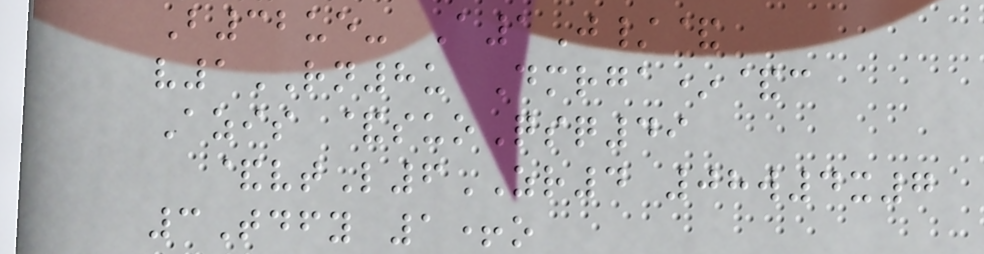B32ue- A1J/&
v1RN8u Dmrga*&c
Azis &suoQsq49
&vtL6ZR4 08w4x7
3Tdfy 1+o
